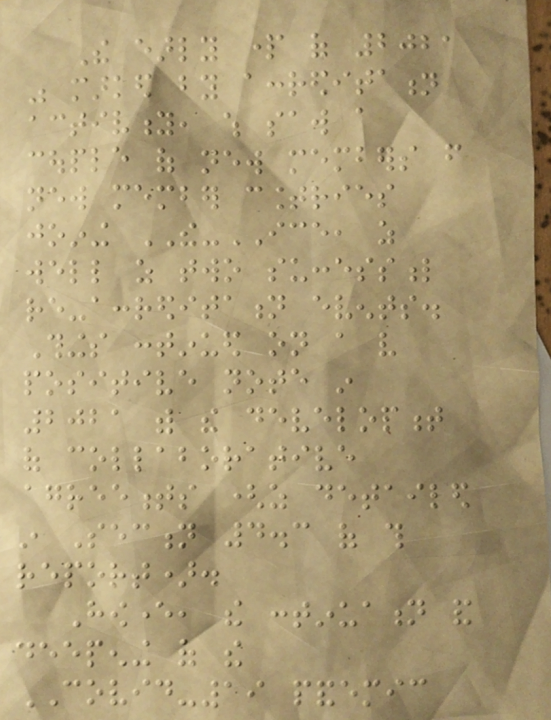The early part of 2021
was marked by accreditation
activity, which saw a
couple of new members from
new member countries
joining THE-ICE, as
well as two successful
re-accreditation events.
Things continued on a very
positive note in
2021 with the development
of collaborative
agreements (as detailed
in Section 4.3 of this
report).
However, the continuation and
deepening of the
COVID-19 pandemic
